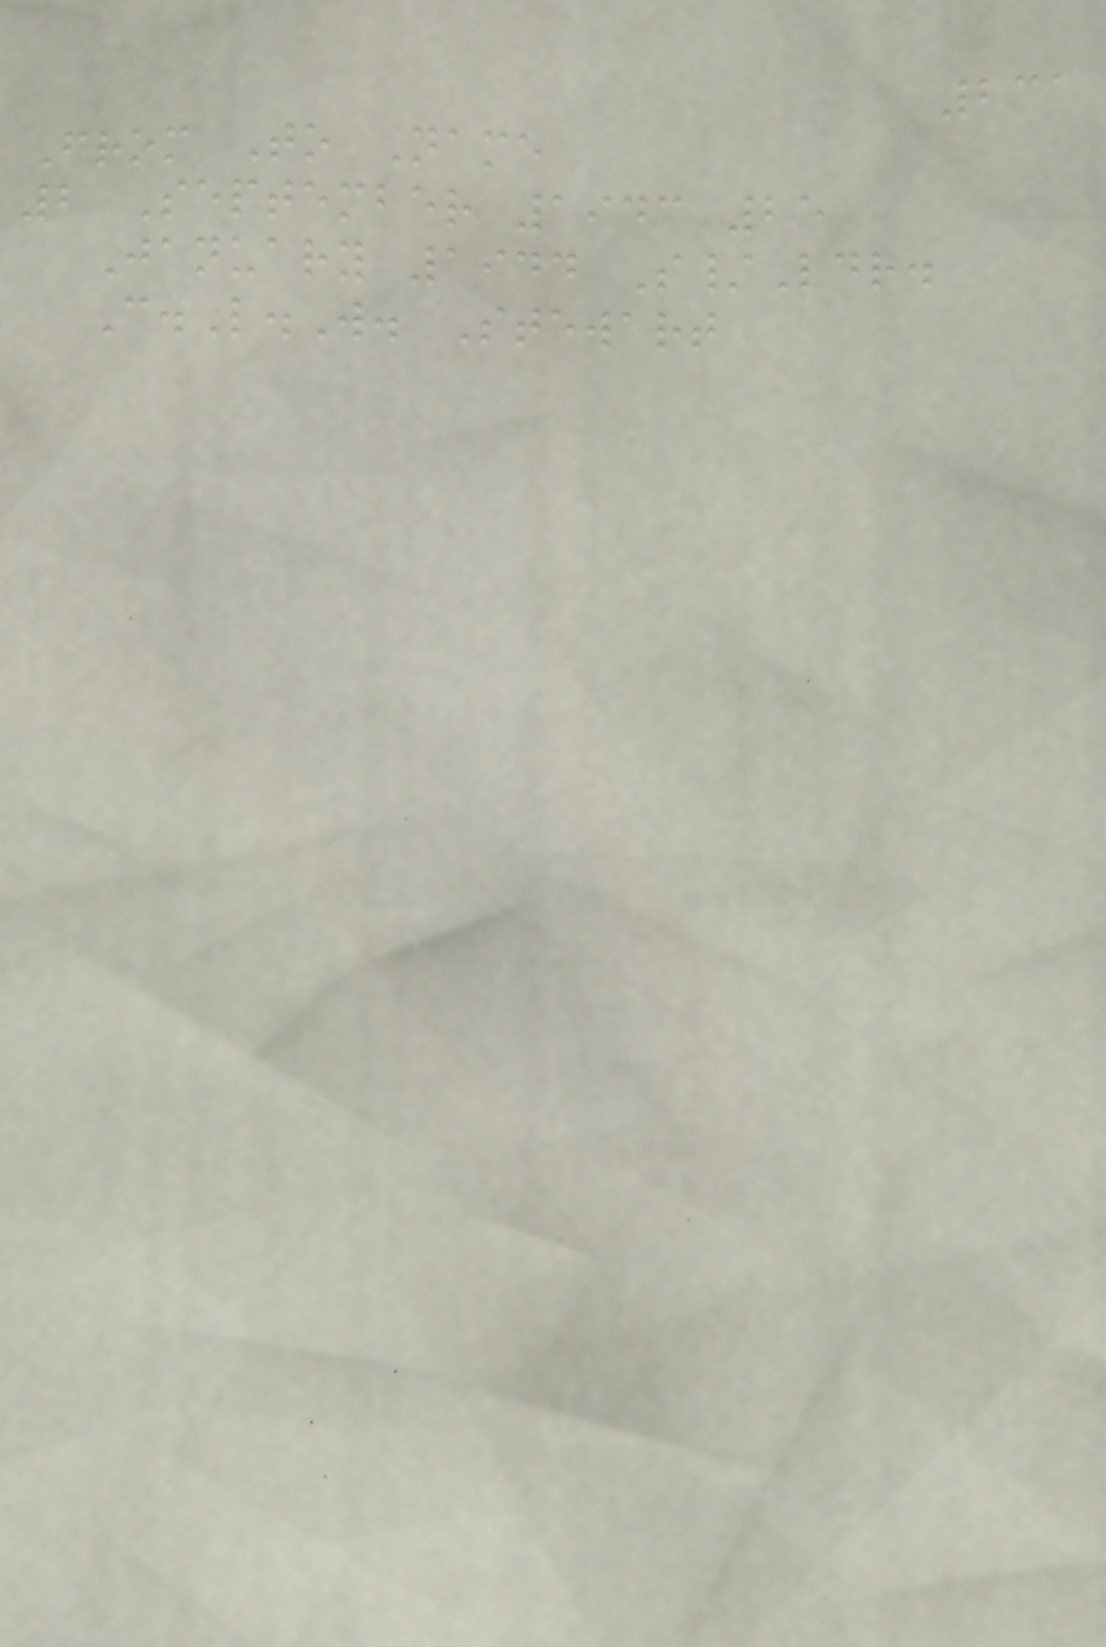231
From To Name
2 September 1943 25
January 1944 S/Ldr.
C.L.W. Stewart
